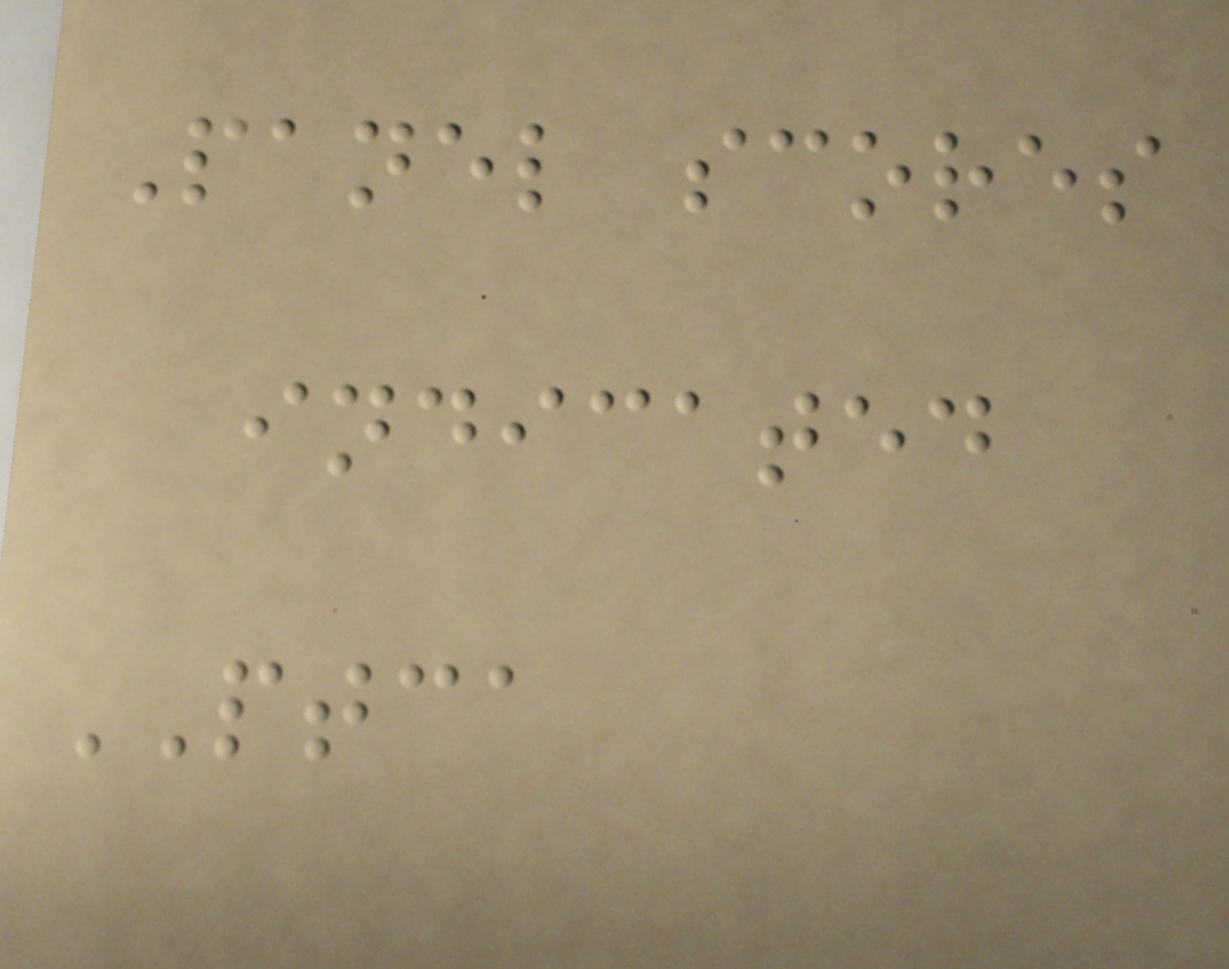Panel scores
indicated
PTCA
